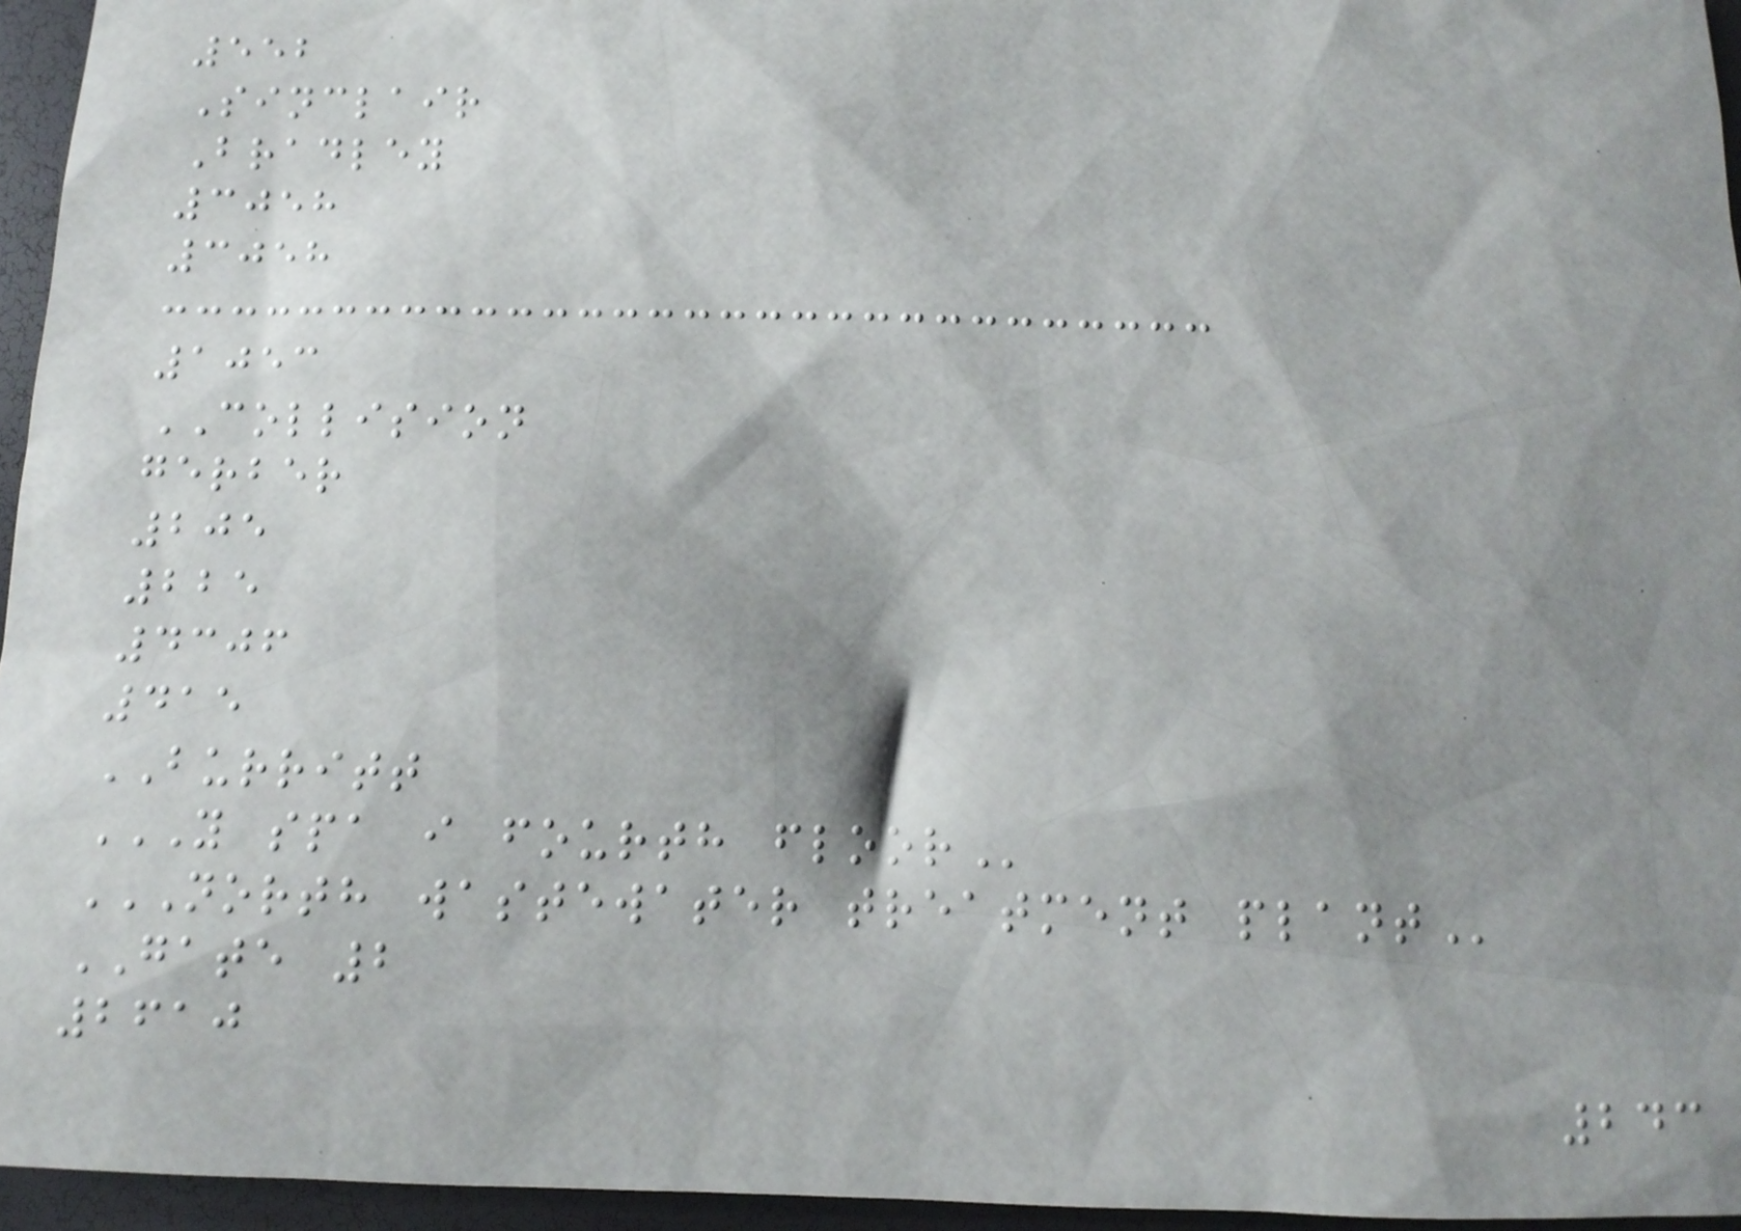552
Sinclair
Bradley
3058
3058
1053
COLLISION
gerber
205
225
4306
415
BURRITT
Y SPA I FOURTH FLOOR
NORTH WASTEWATER TREATMENT PLANT
GATE 2
2610
243
